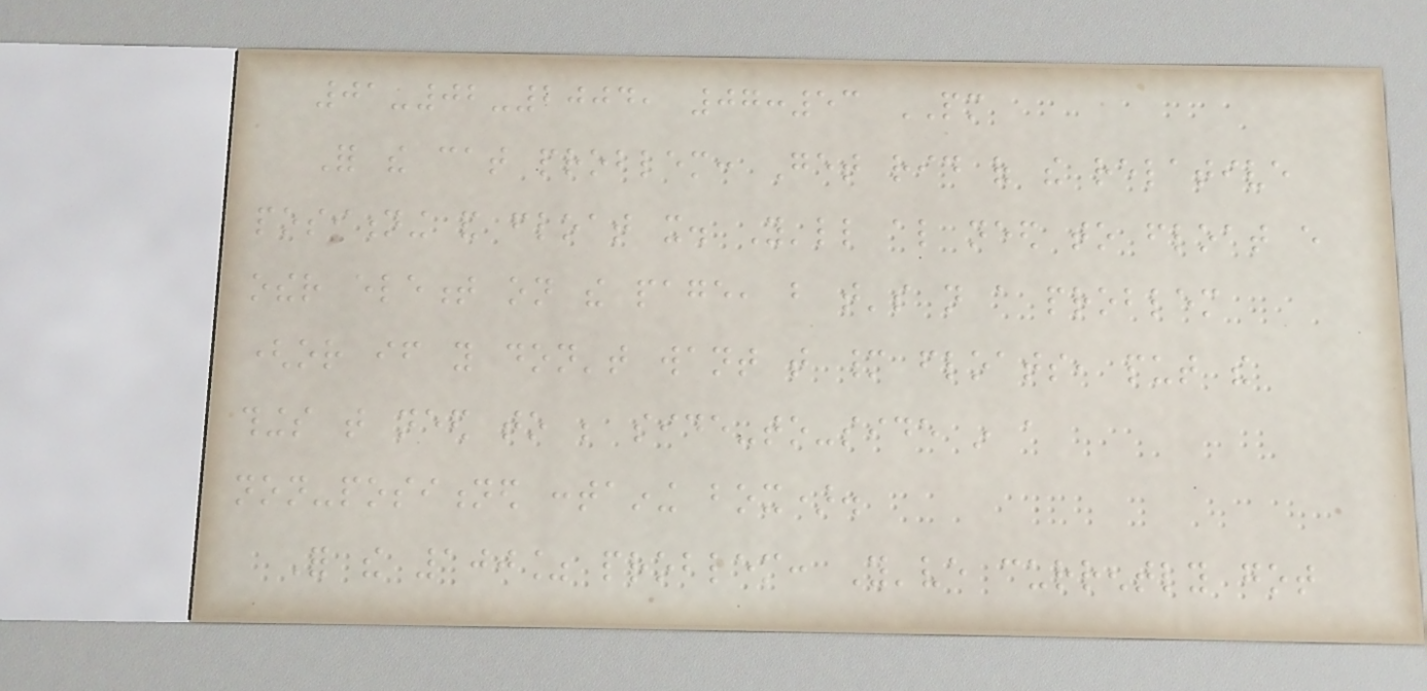01-02-2004, 07:53 PM
For the cat problem: Get rid of the relative
positioning and float it. You'll also need to float every
other element on the page, but that's not a problem
(or if you don't want that many floats, put the
things that need to be side-to-side in a
non-positioned containing box).
For the 100% problem: You've currently got
